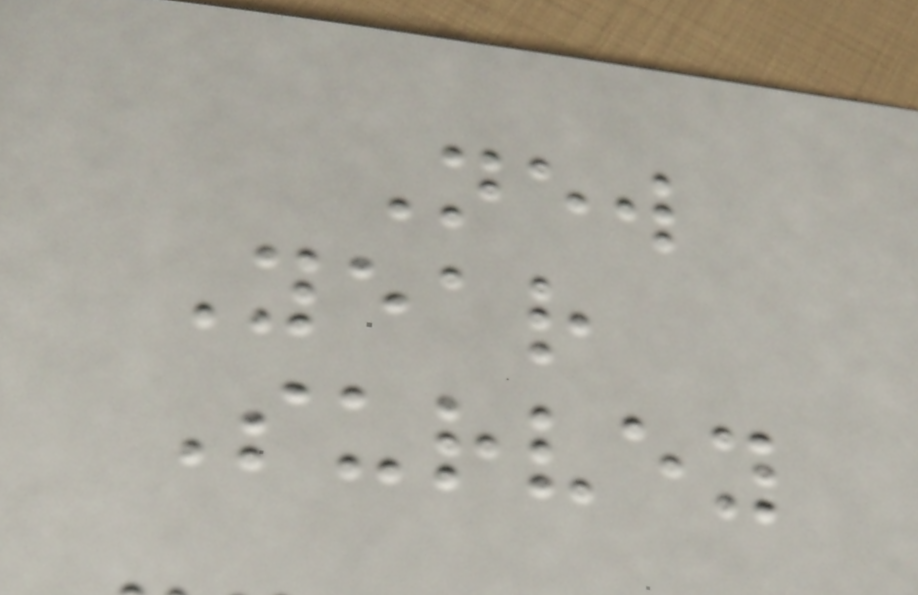New
Year
Survey
